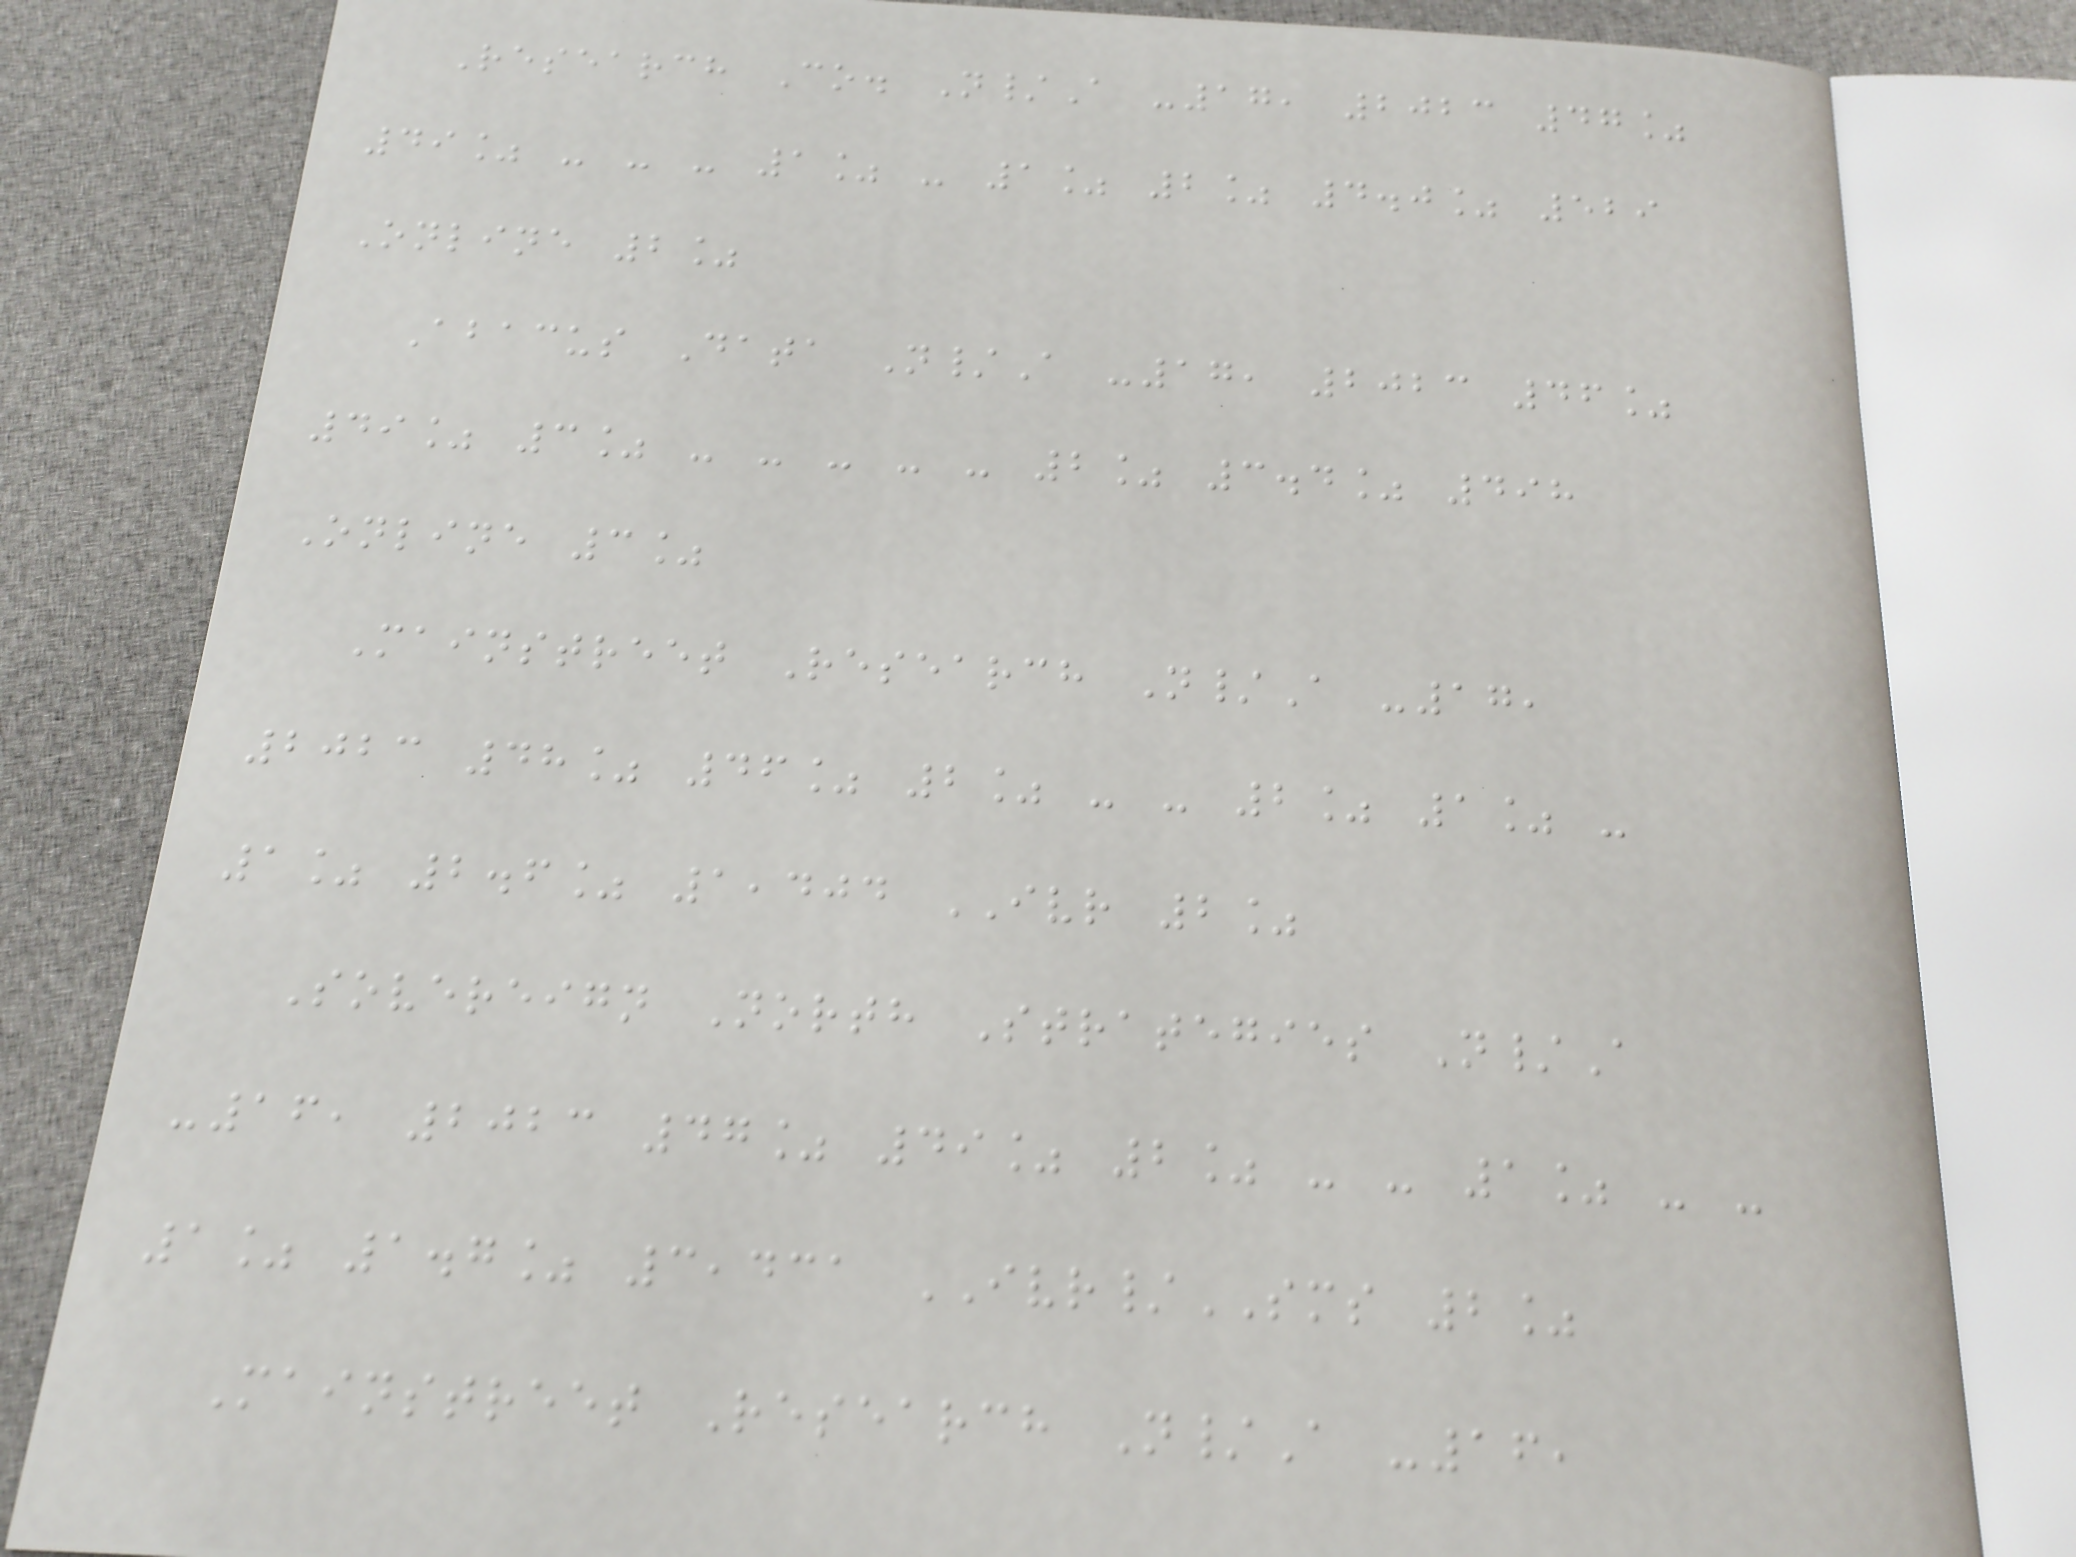Research Co. N/A -17, 2023 47%
49% - - - 1% - 1% 2% 4.0% 529
Online 2%
Abacus Data N/A -17, 2023 46%
49% 3% - - - - - 2% 3.4% 498
Online 3%
Mainstreet Research N/A -17,
2023 48% 46% 2% - - 2% 1% -
1% 2.6% 1,404 IVR 2%
Sovereign North Strategies N/A
-16, 2023 47% 49% 2% - - 1% - -
1% 1.7% 3,431 IVR/SMS 2%
Mainstreet Research N/A -16,
